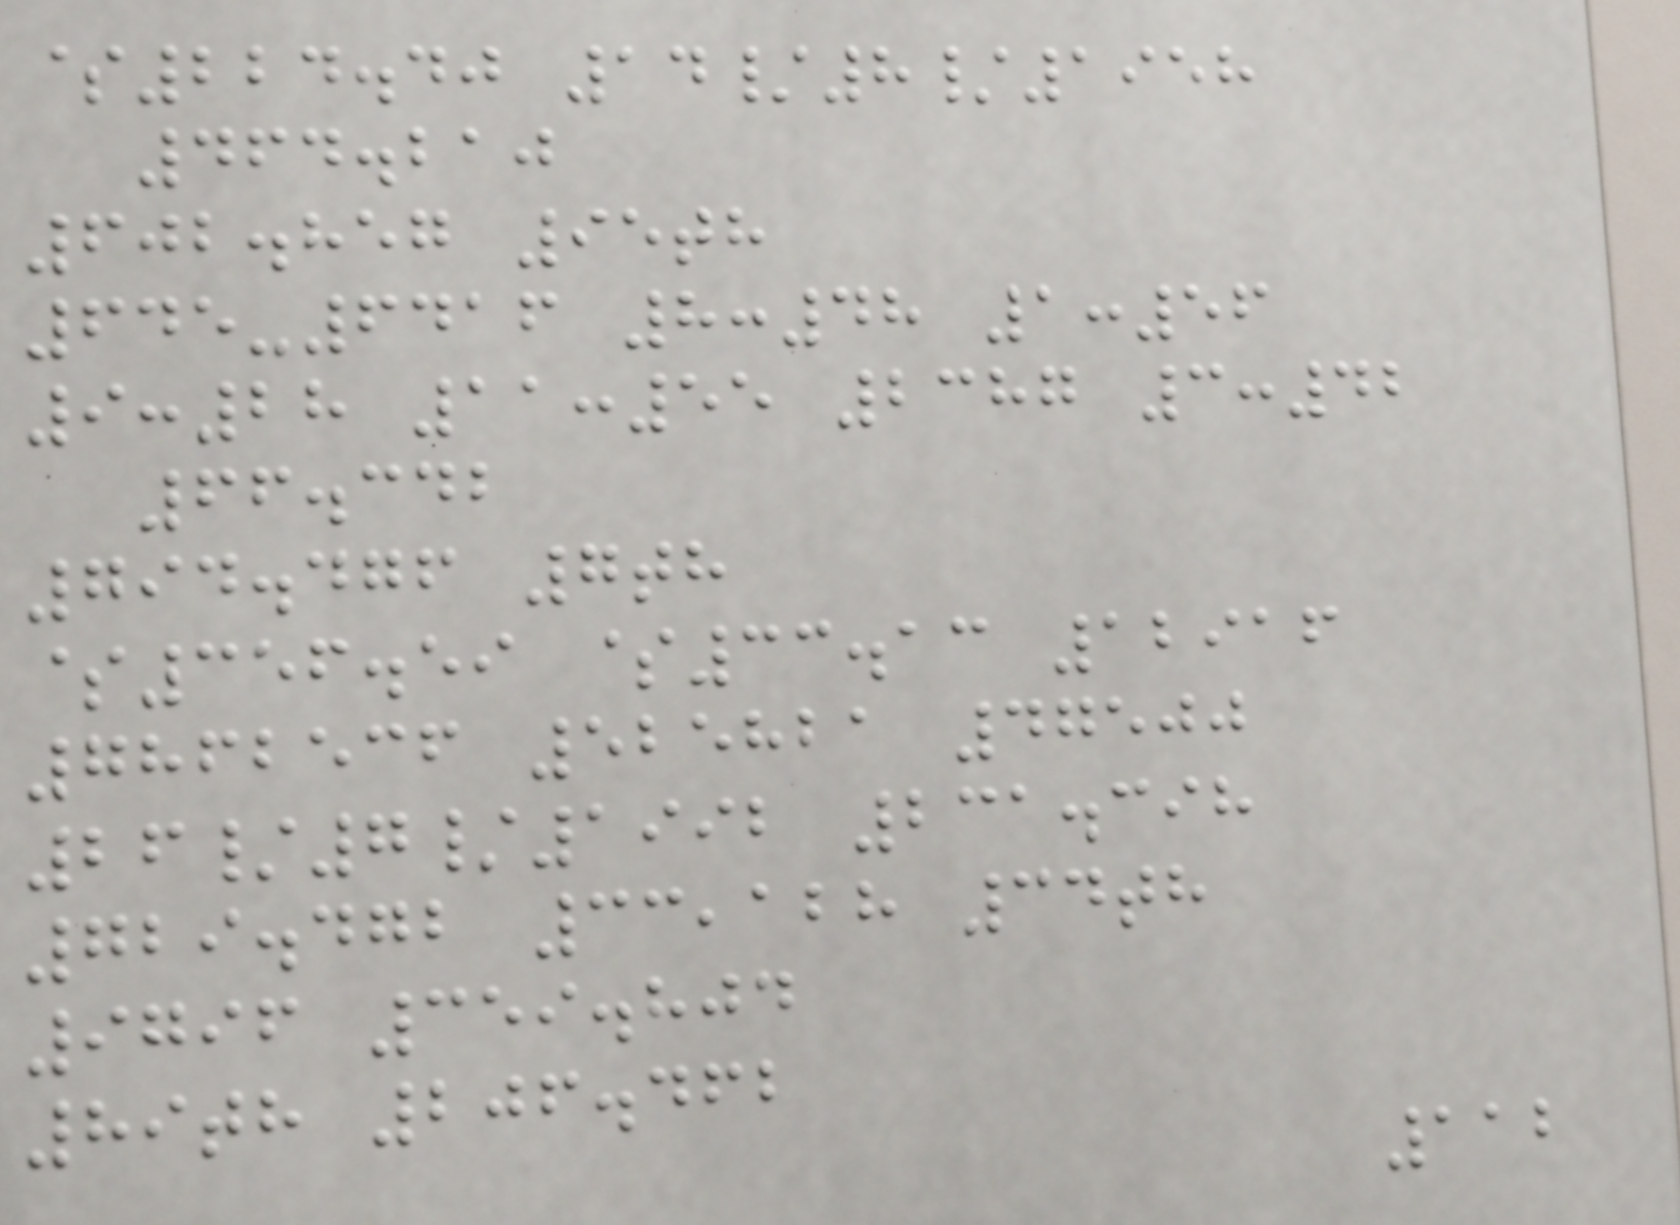$224.40 14/8/1958
464.210
602.857 95th
645-6416 8:48 1:56
9:28 11:55 2387 3:42
66.342
794.476 7th
$356.59 $33.13 12916
7862536 525821 47500
26/7/1992 231.398
729.472 33,128 34th
9796 359.804
89th 206.462
112
